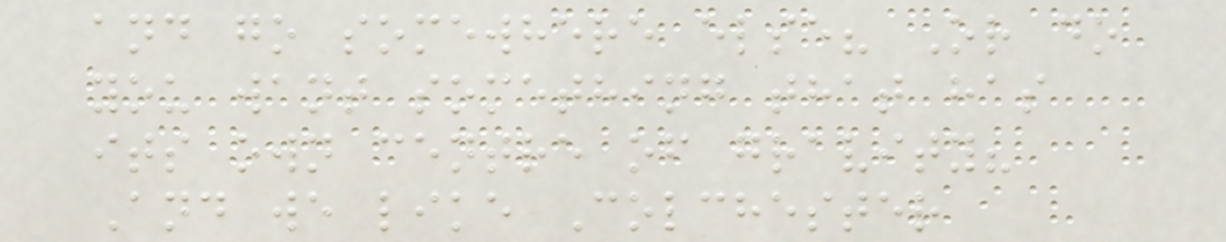and go somewhere else? Or do
you want something that has
its own centre of gravity?
And we like Colchester
